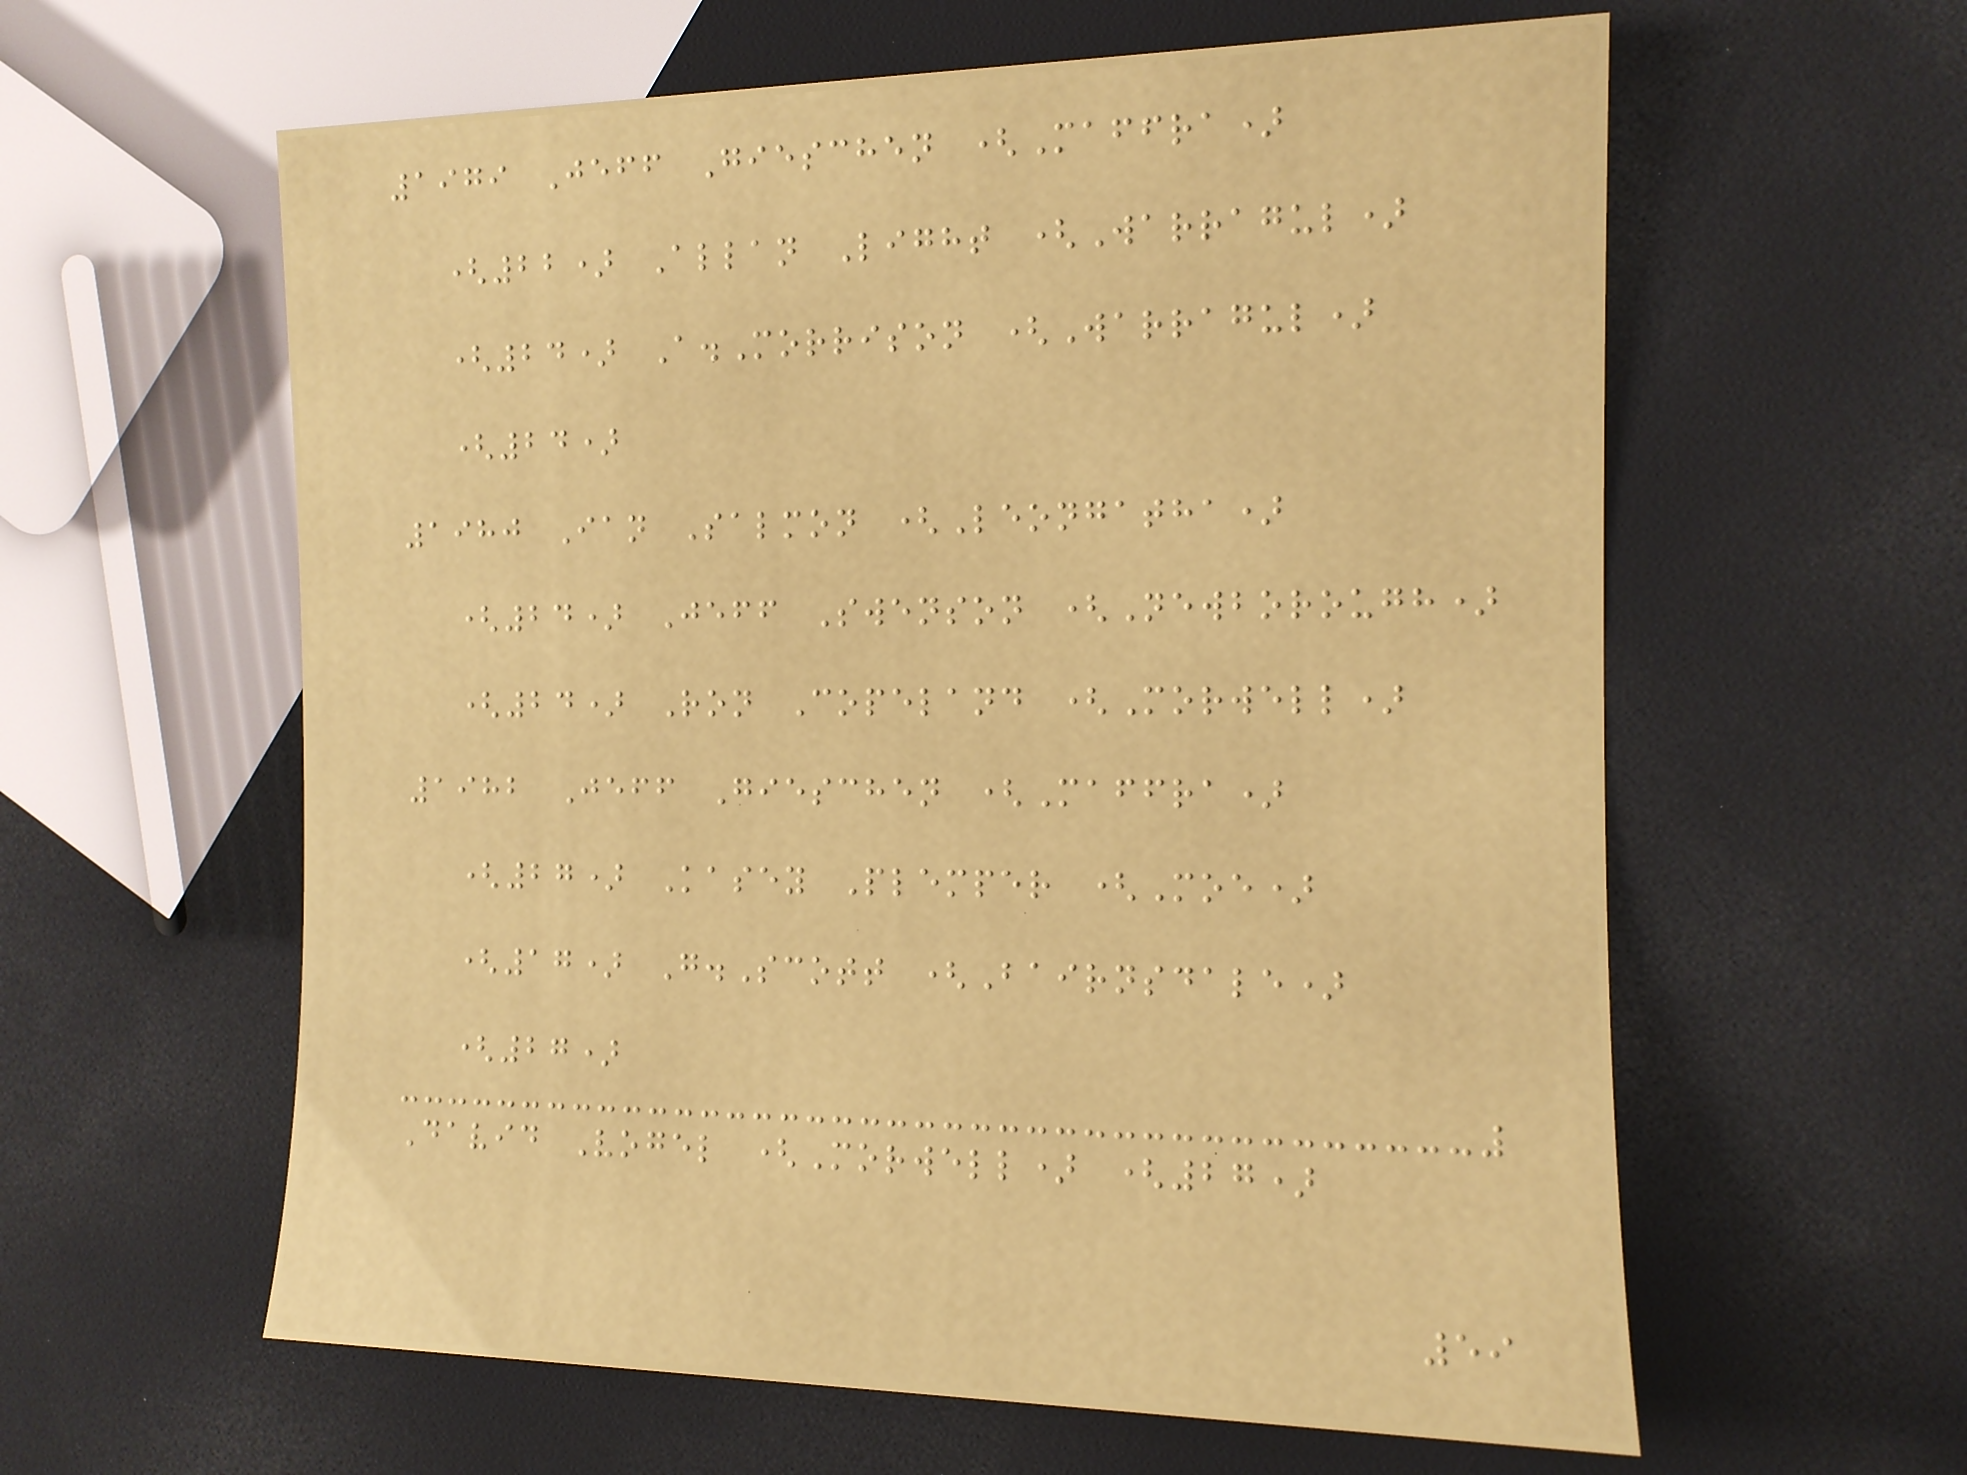1979 Jeff Gieschen (Maffra)
(22) Allan Light (Warragul)
(24) A.Morrison (Warragul)
(24)
1980 Ian Salmon (Leongatha)
(24) Jeff Swenson (Newborough)
(24) Ron Copeland (Morwell)
1982 Jeff Gieschen (Maffra)
(27) Kasey Plemper (Moe)
(17) G.Scott (Bairnsdale)
(27)
David Vogel (Morwell) (27)
59
